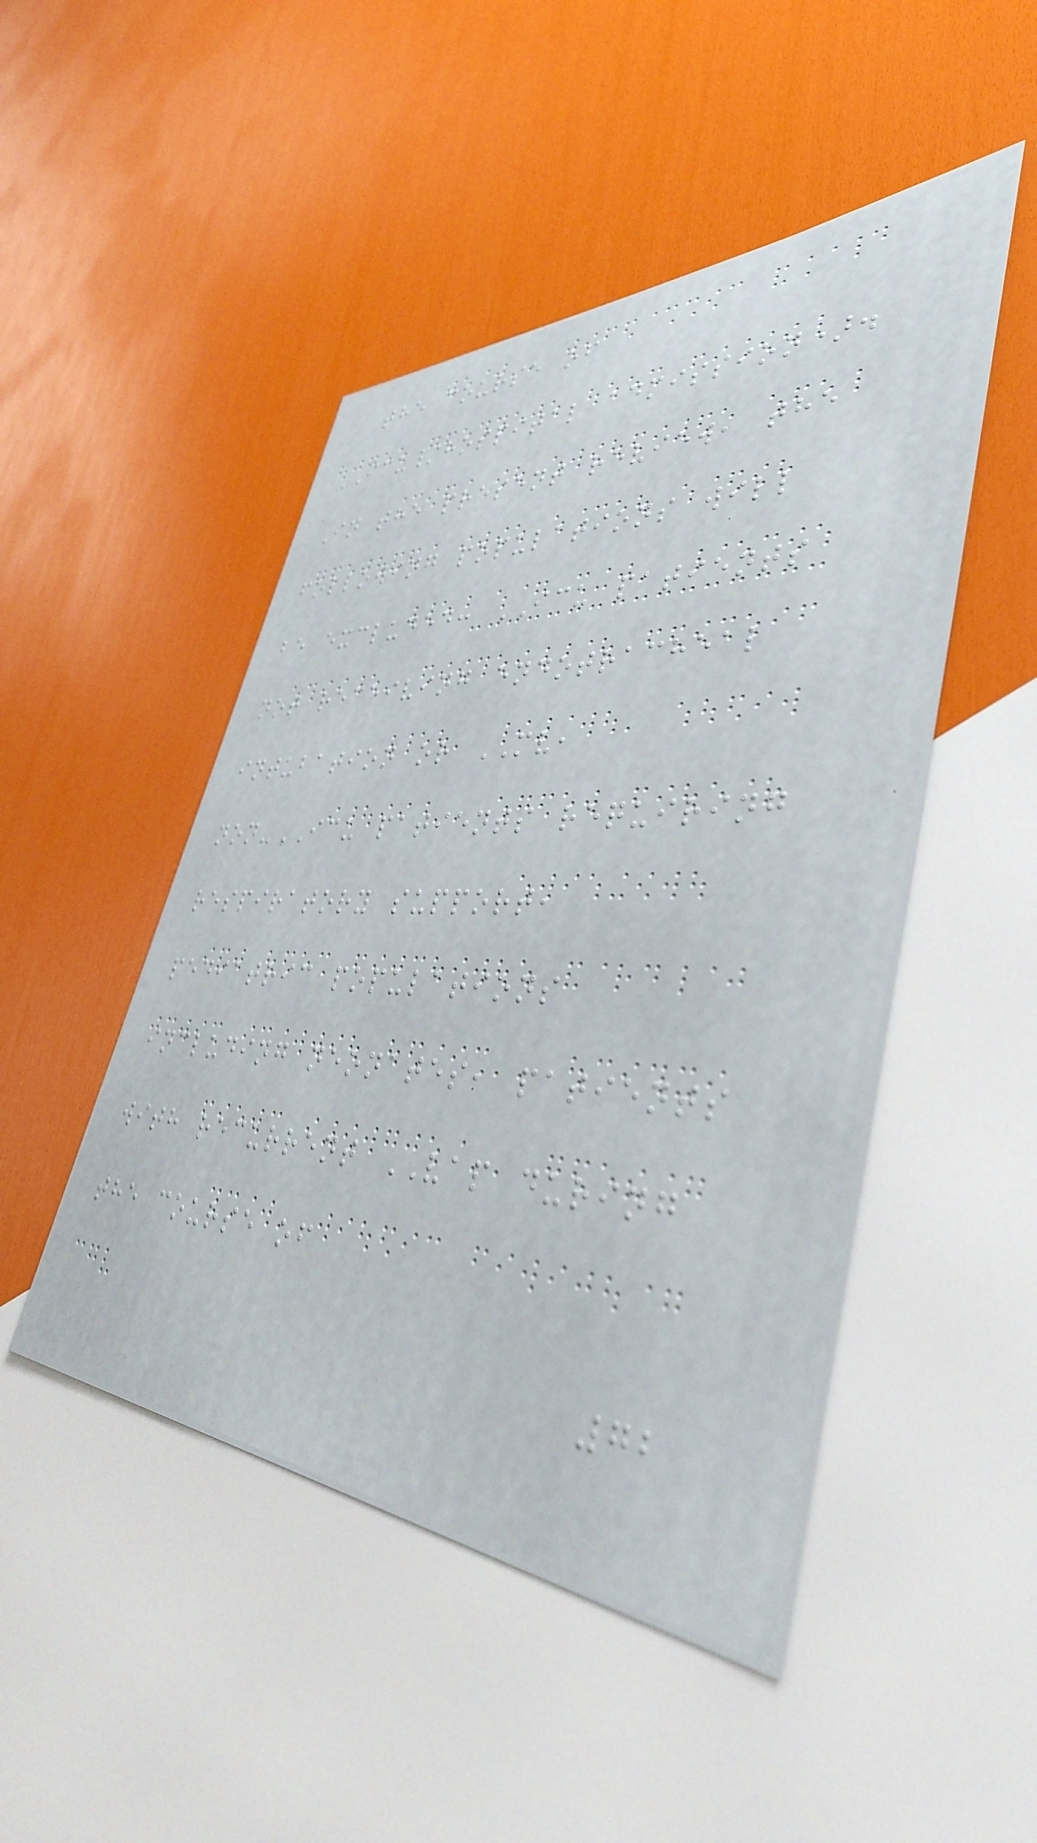the course of
ICU/hospital admission).
In the present review, the
following populations will
be excluded: ICU patients
not receiving endotracheal
intubation or MV,
non-ICU patients requiring
respiratory support,
pediatric populations
including neonates, patients
with recurrent VAP during
the course of
72
